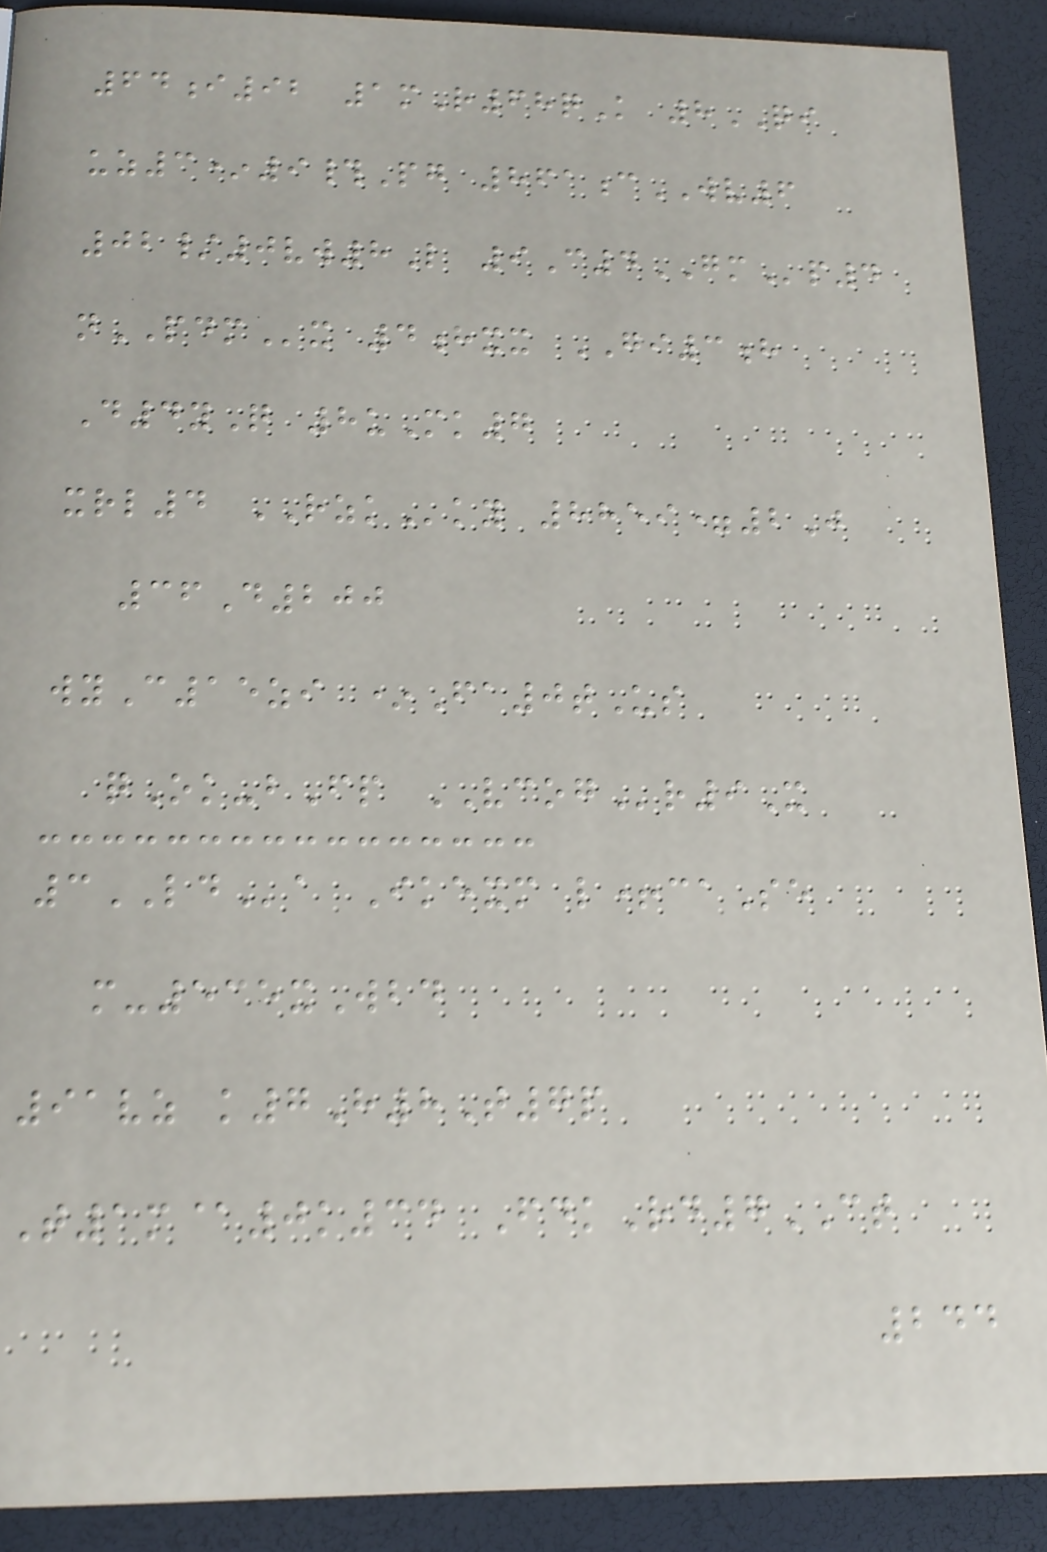64i92 1mR68qK 8QI
uz3*9#Pg 861cWV6
02/0vw8L 9C4GMp4
nPDMx 4hxx GI3h
D4yQ 8uMk7
xrl4 RZKky 8859=2J
36D200
wyC15zi *Fa0tUs
qOk-bFp VCOGr9X
3LDa Ikexm l+caSe
m-535xWbd
91vz k7H8T7p
T1m@0k34 FdkRd7CT
244
